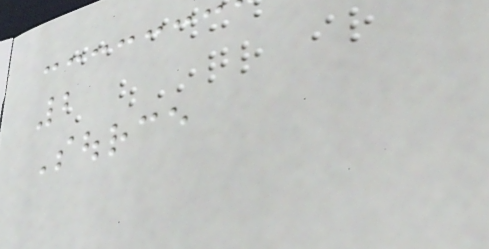2
Source
